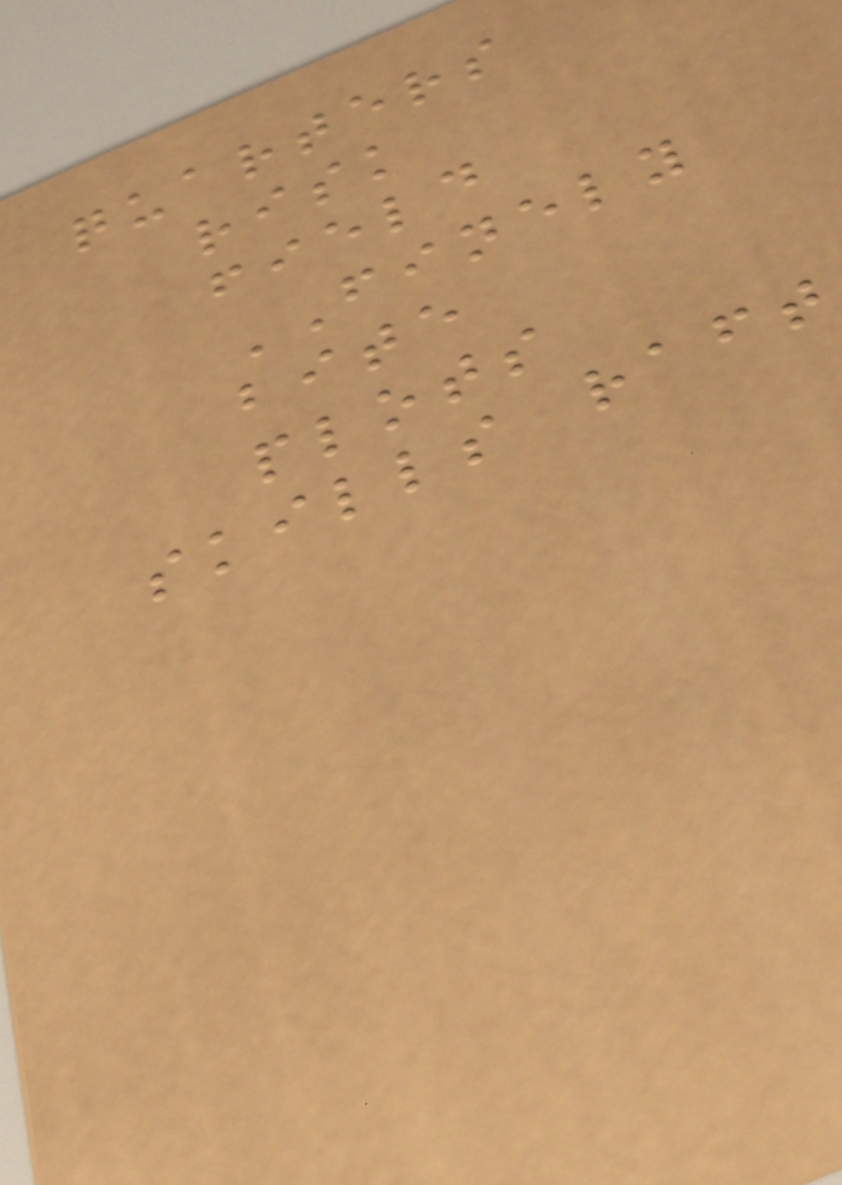quarters
risk
field
FINELY
bite
plots
skills raft
